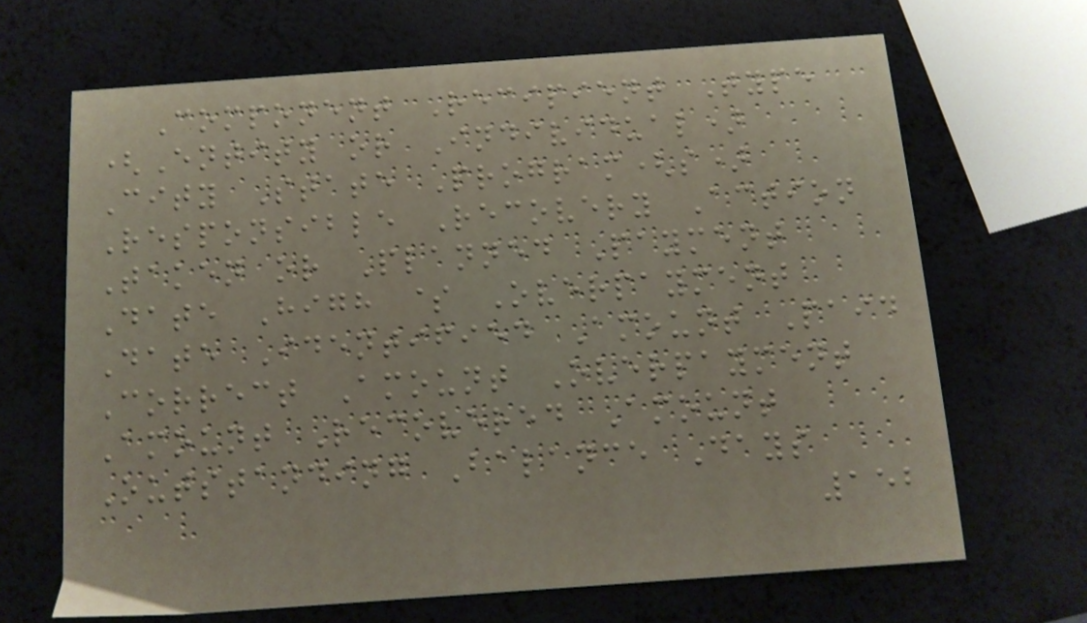Component Recipient Type
(Entity or Individual)
City State Program(s)
Responsible Recovery Action
Taken or Planned Payment
Date High $ Overpayment
Date Identified Amount Paid
Correct Amount Overpayment
Amount Recovered Amount
Outstanding Balance Days
152
